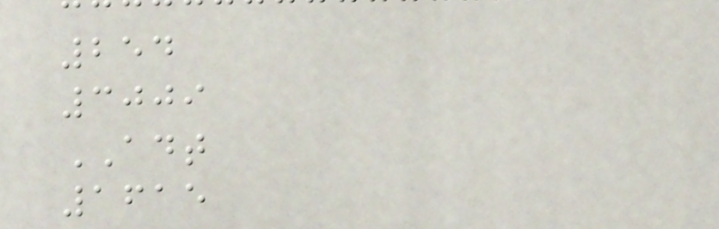254
3009
ADT
1615
